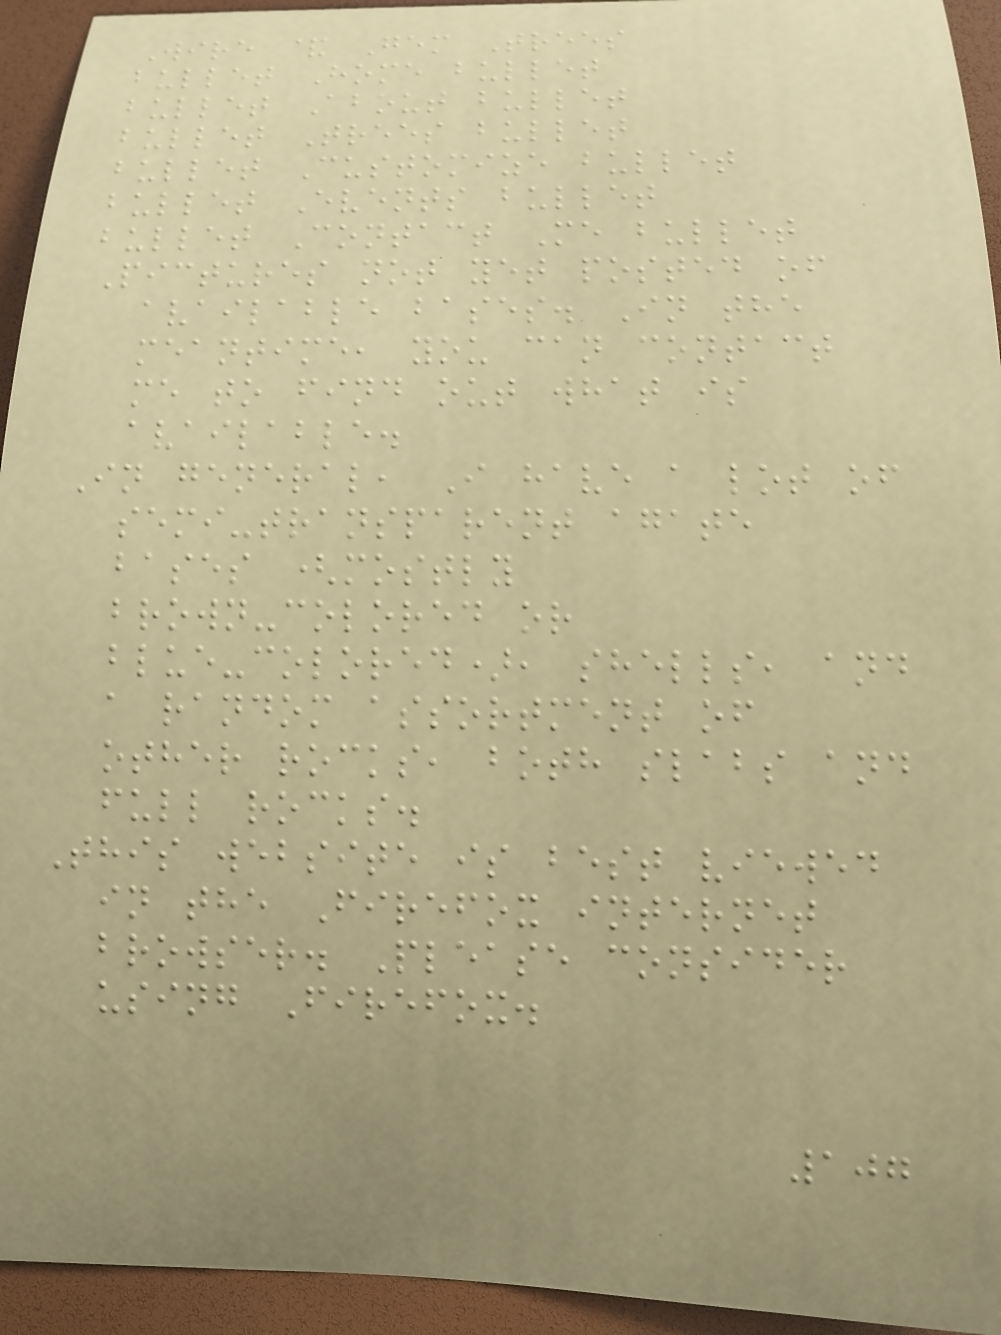Wire & Gem Trees
bullet Home bullet
bullet About bullet
bullet Trees bullet
bullet Customize bullet
bullet Events bullet
bullet Contact Me bullet
Pictures not yet posted of
available bases. In the
meantime, you can contact
me to find out what is
available.
In general, I have a lot of
semi-transparent agate
bases (mostly
brown-colored or
blue-colored), shells, and
a random assortment of
other rocks, both slabs and
full rocks.
This website is best viewed
in the Firefox internet
browser. Please consider
using Firefox.
107
